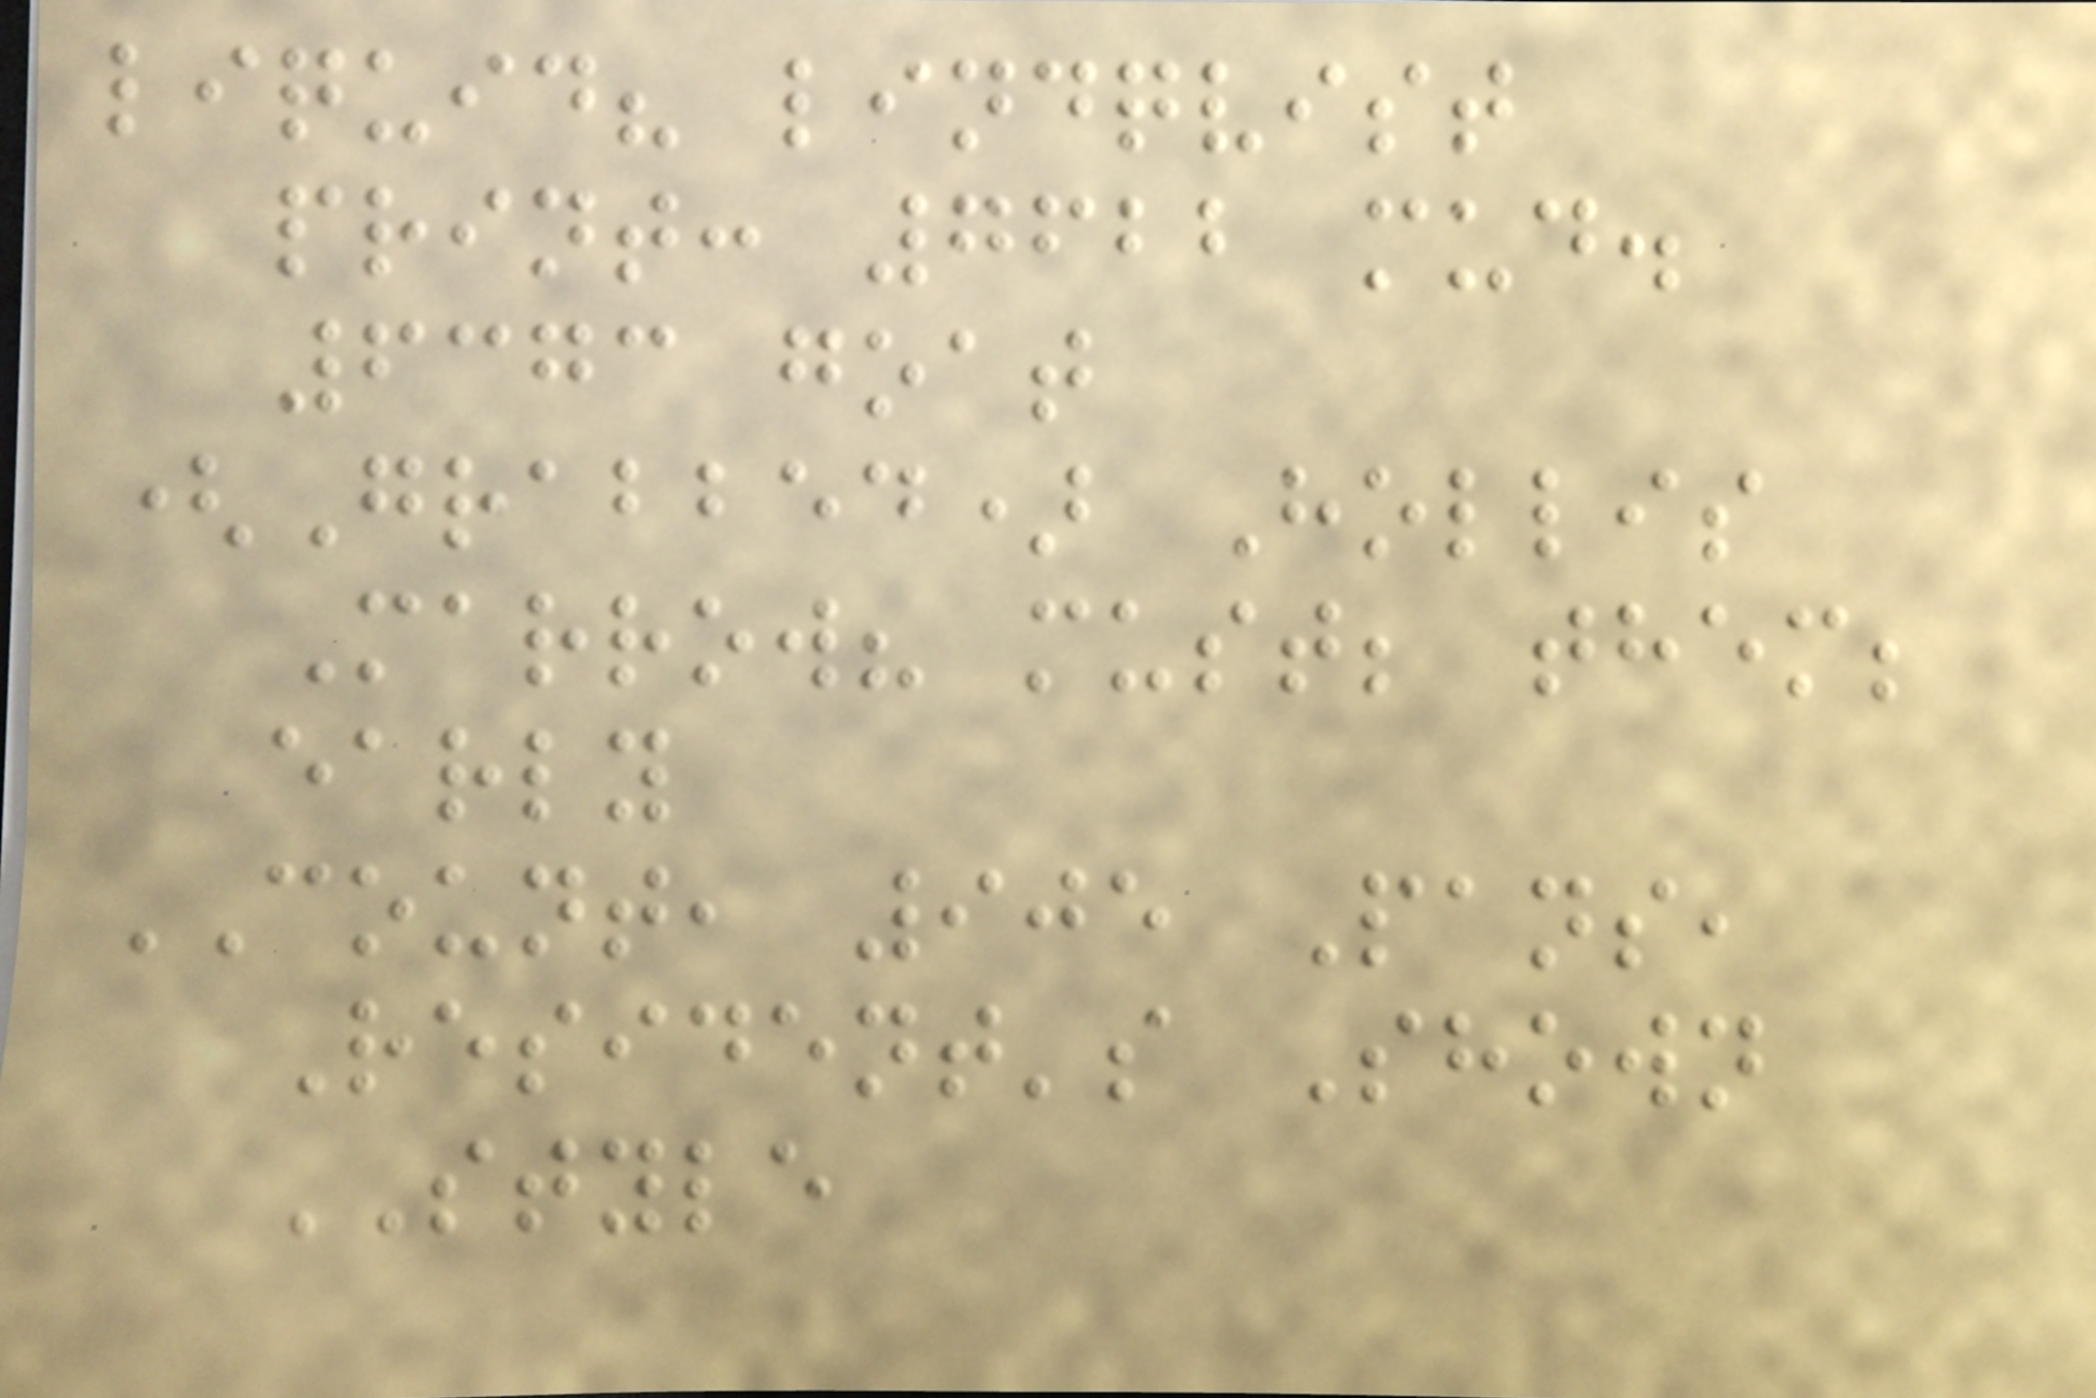liquid? lindqvist
print: 7622 mud.
6373 goat
(Grabbed) Hollis
Marrow? must; them;
early
COUNT, 905 Pans,
Resident's Shown
STYLE
